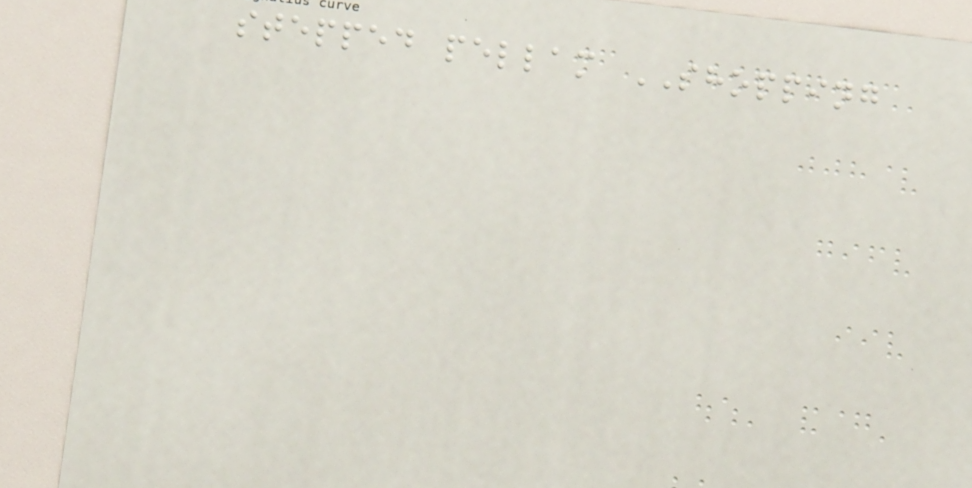stepped pellam SHOPPING
